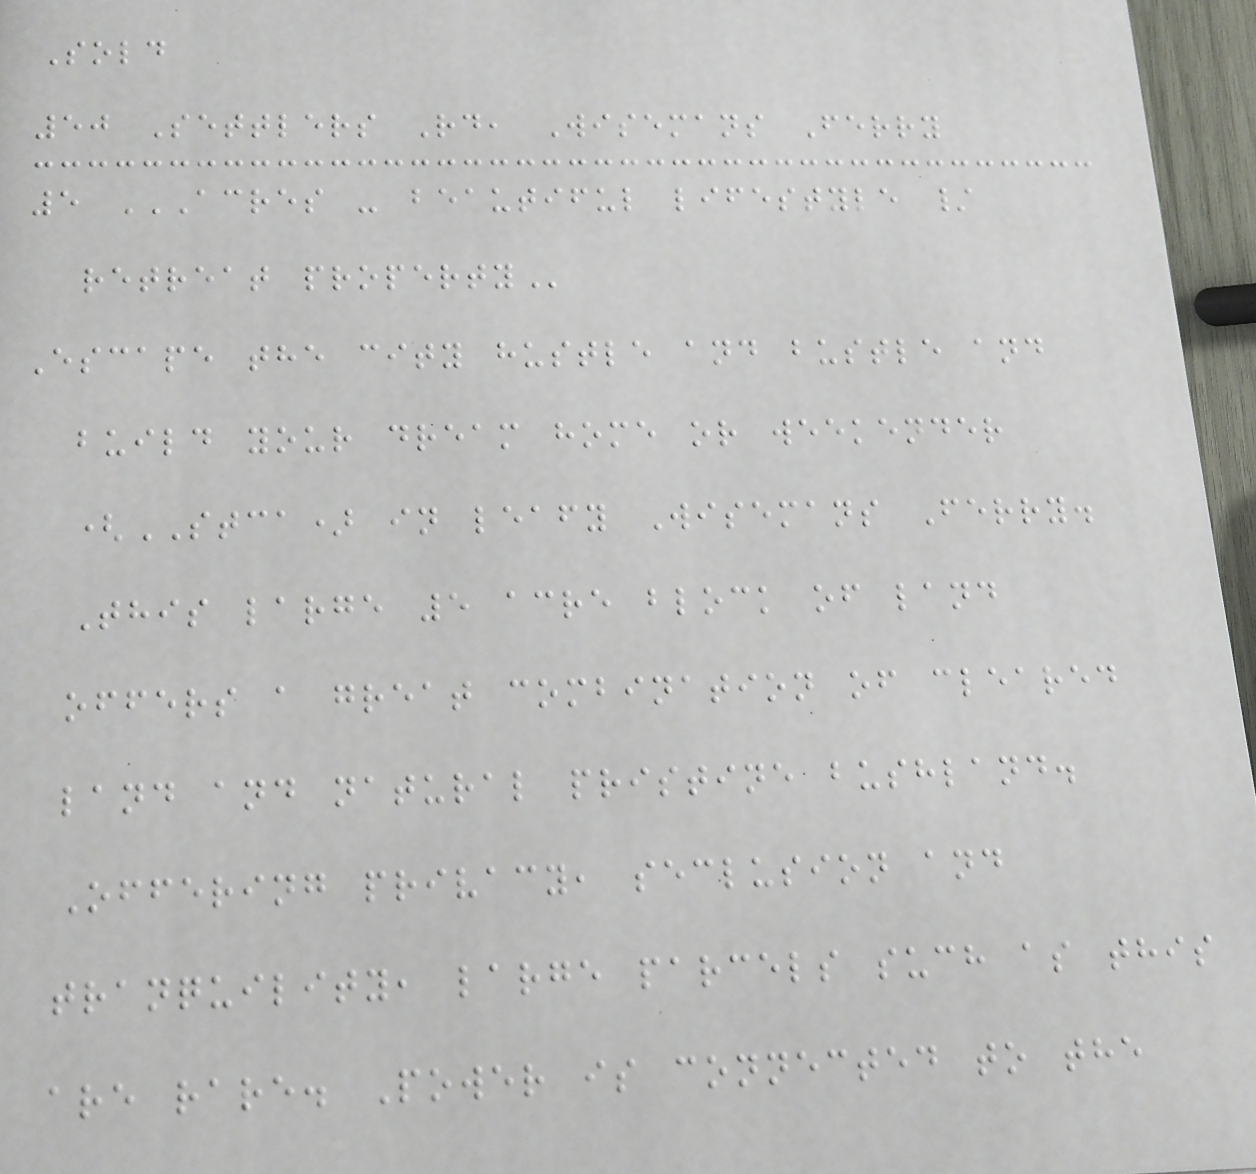Sold
50 Settlers Rd, Wisemans Ferry
5 ACRES - BEAUTIFUL LIFESTYLE /
RETREAT PROPERTY
Escape the city hustle and bustle and
build your dream home or weekender
(STCA) in leafy Wisemans Ferry.
This large 5 acre block of land
offers a great combination of cleared
land and natural pristine bushland.
Offering privacy, seclusion and
tranquility, large parcels such as this
are rare. Power is connected to the
